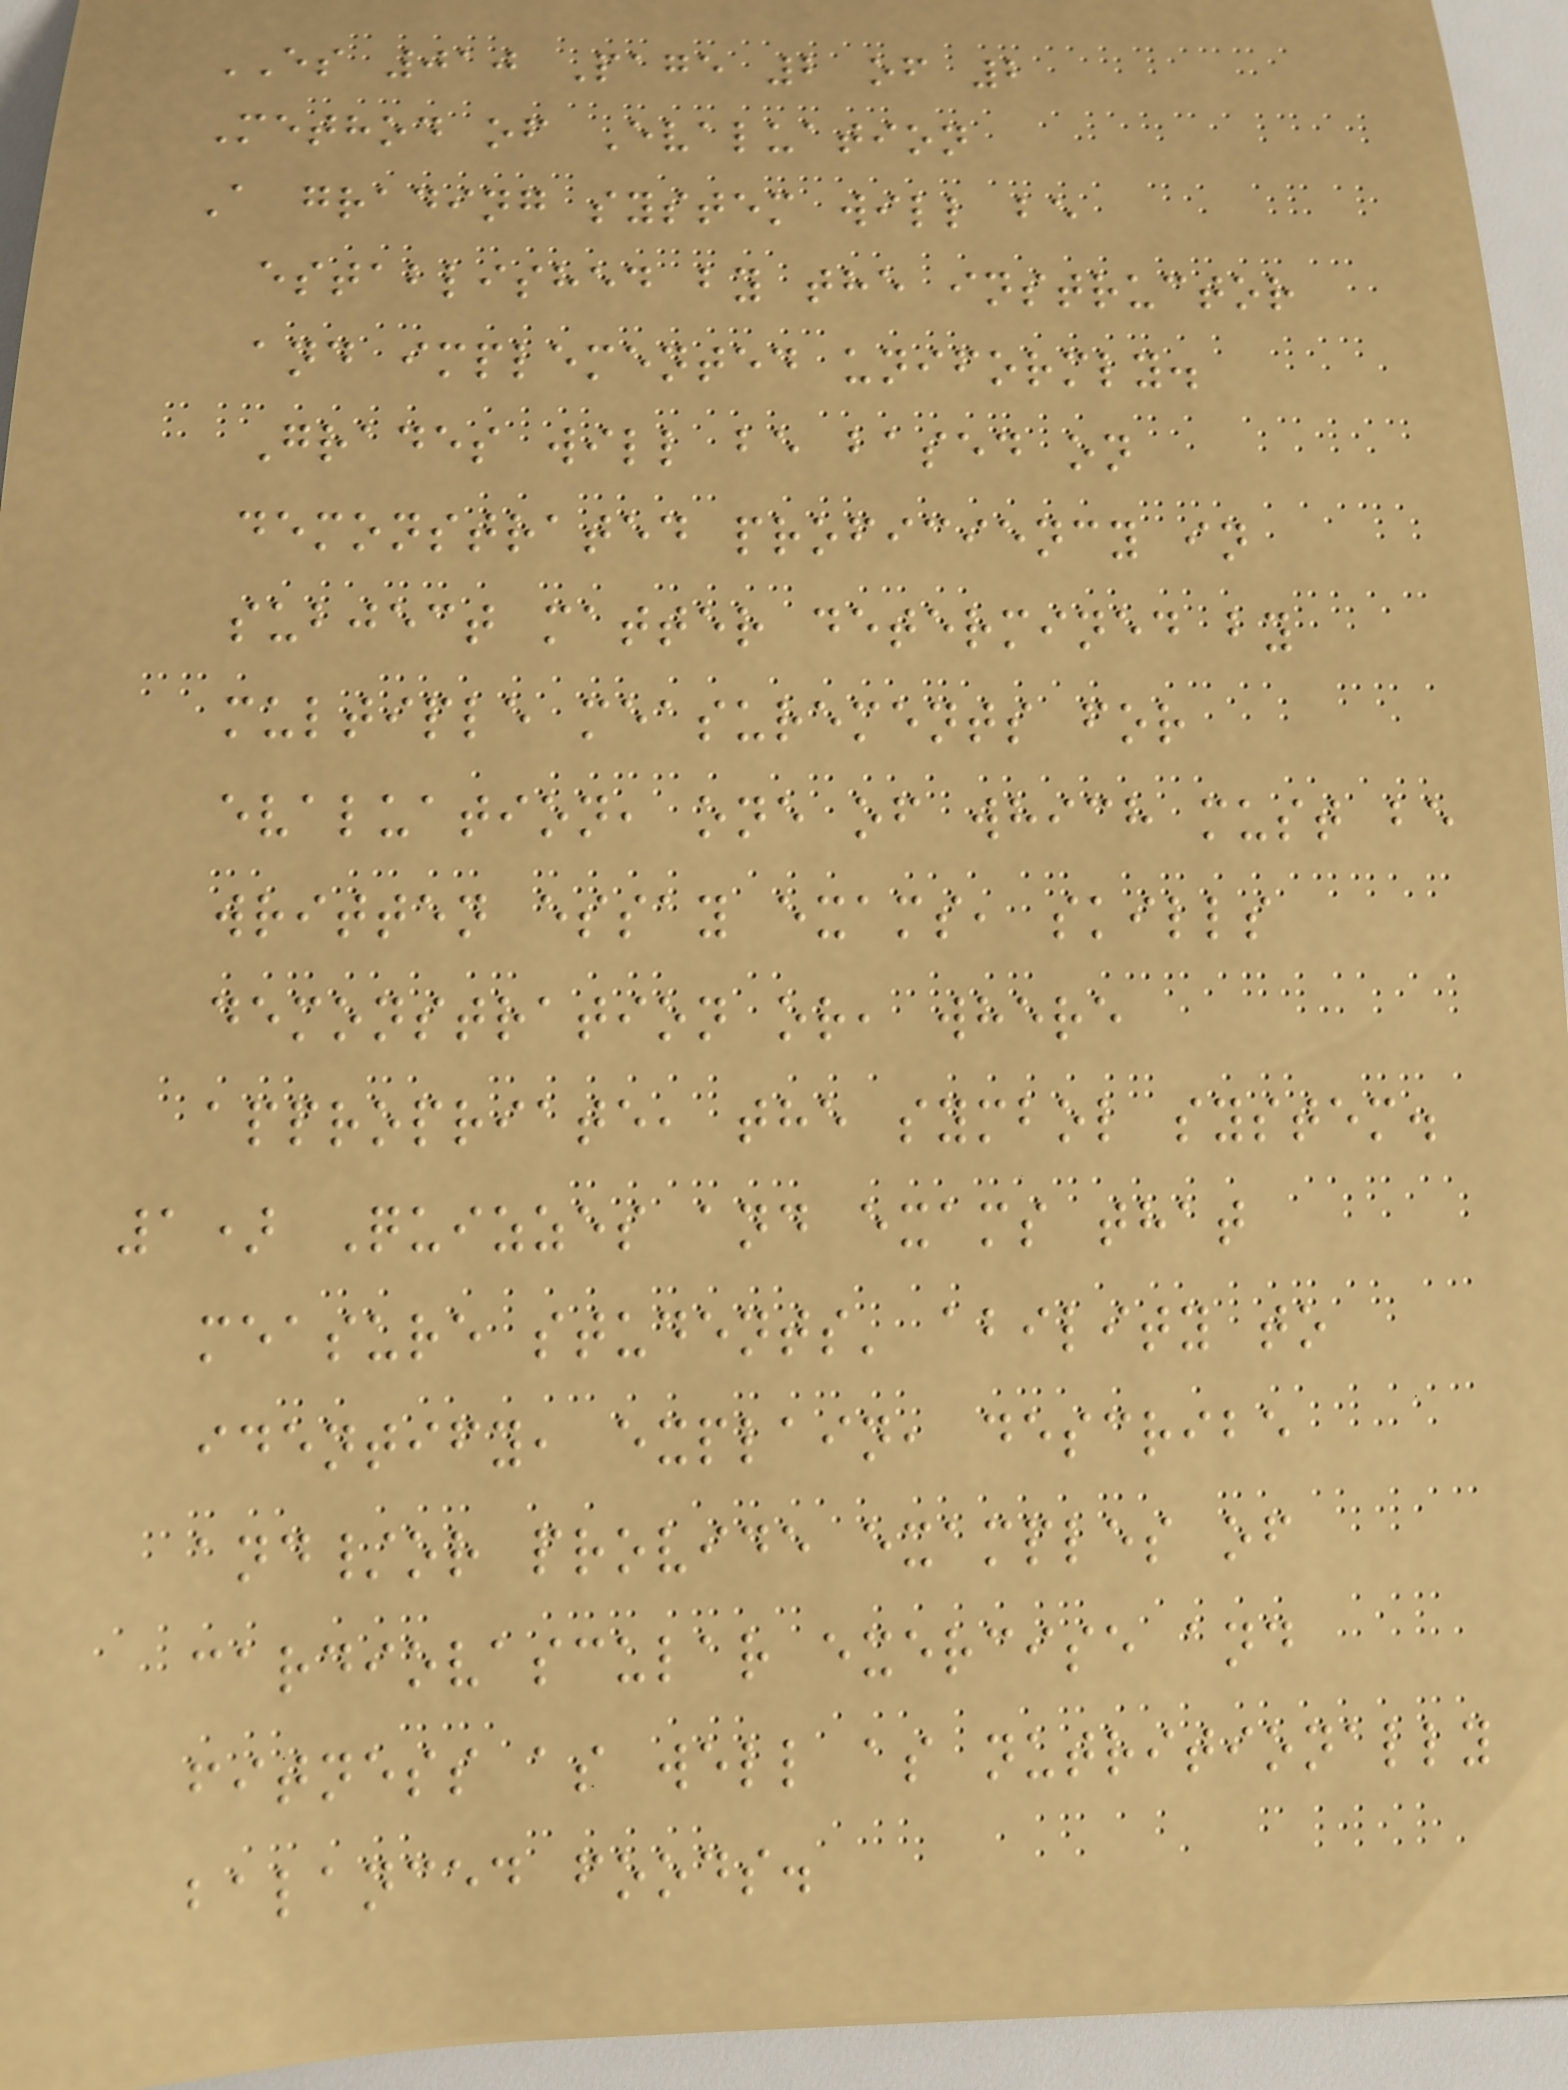ES 010 Page 2 of 2
Method of Evaluation
A grading system will be
established by the instructor
and implemented uniformly.
Grades will be based on
demonstrated proficiency in
subject matter determined by
multiple measurements for
evaluation, one of which must be
written essay exams, skills
demonstration or, where
appropriate, the symbol system.
1) Quizzes and exams that
measure students' ability to
identify, explain, describe
and/or provide examples of
cardiovascular exercise and
fitness as well as nutritionally
balanced foods.
